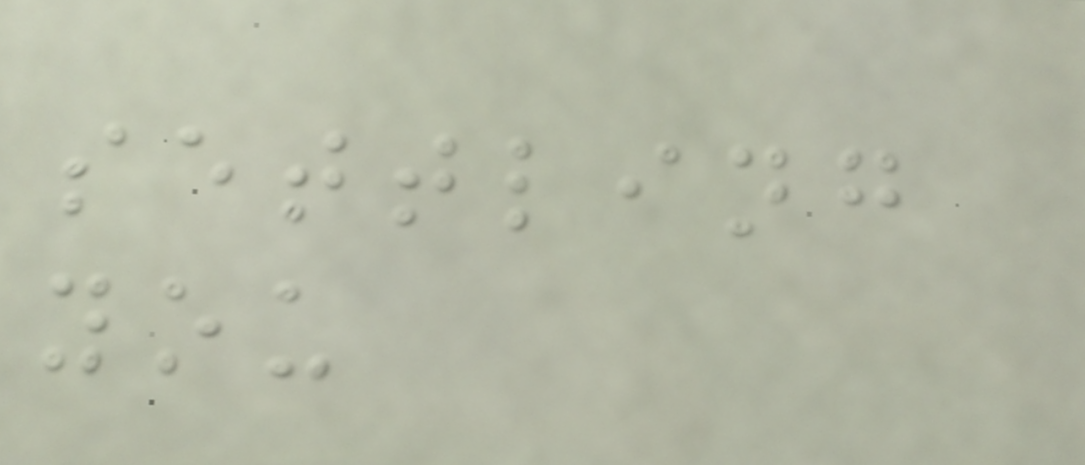settling
you
